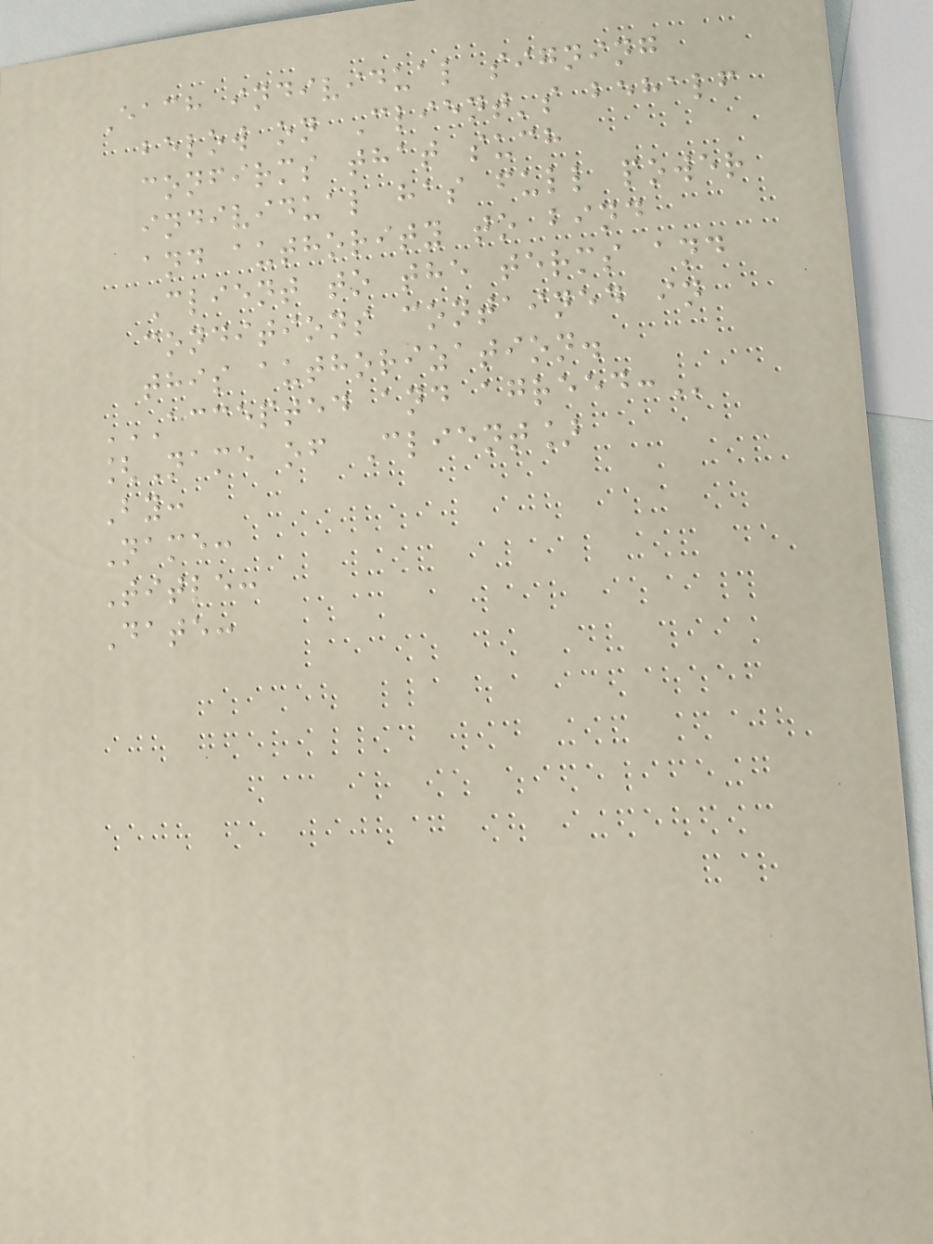Each individual signing
below on Client's behalf
confirms that such
individual has full power
and authority to bind
Client to the terms and
conditions contained in
this authorization.
ACCEPTED AND AGREED:
[Name of Client]
By:
Name:
Title:
Date:
